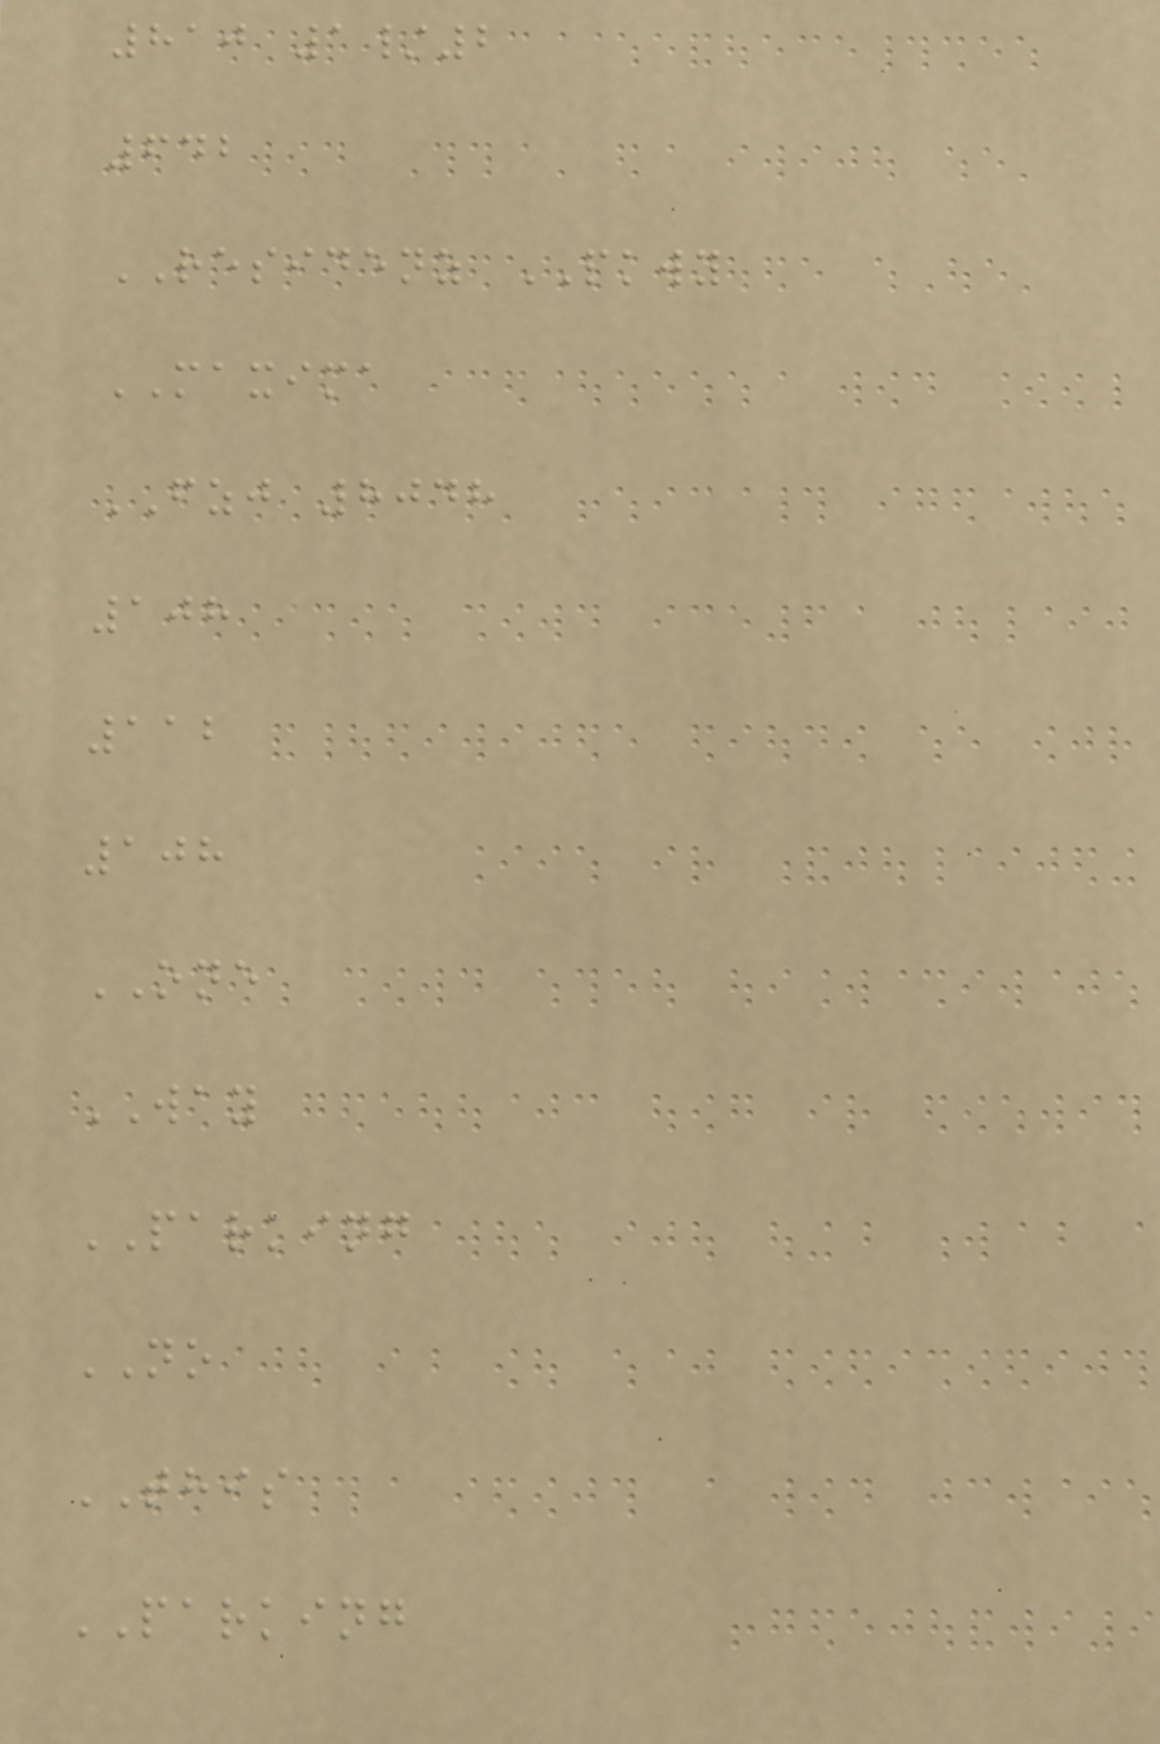810 1/2
642
RESIDENZ PKWY
MAXIMA
FZJ 8048
108
112
108
ONE
WAY
PARKING
NO
THIS
PARKING
